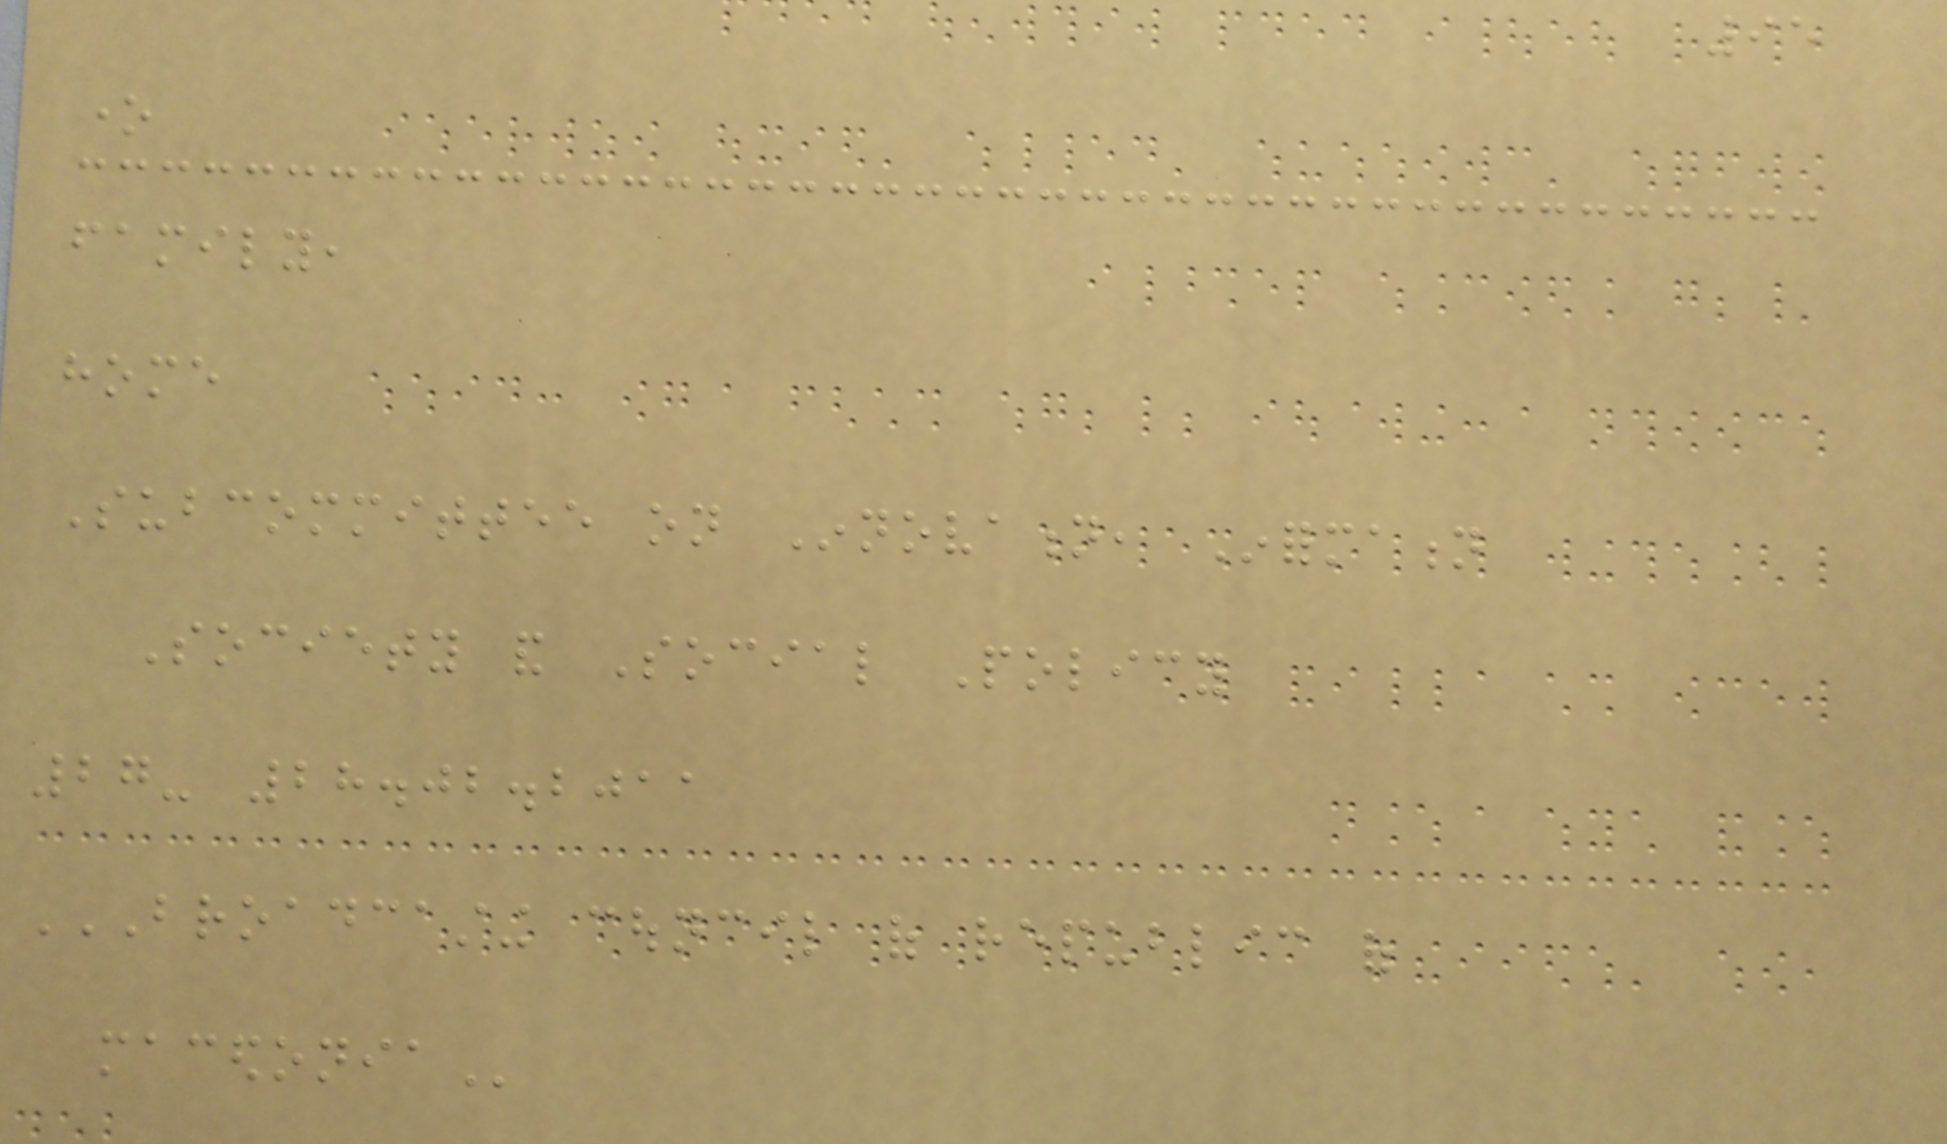95
one
family,
home
Subcommittee on Innovation, Information
Society and Social Policy
27- 28.02.2011
BROADCASTING COUNCIL OF REPUBLIC OF
MACEDONIA
